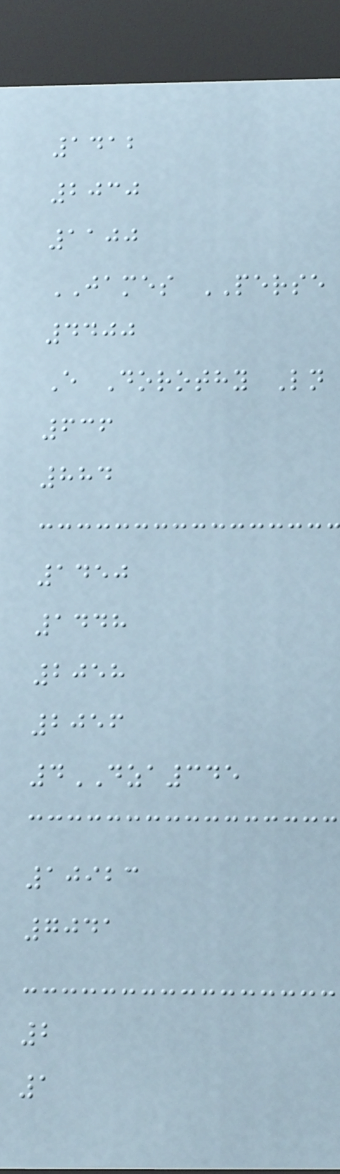1412
2030
1100
JAMES PERSE
4400
E Dorothy Ln
636
884
1450
1448
2058
2056
4DZA345
10923
7041
2
1
